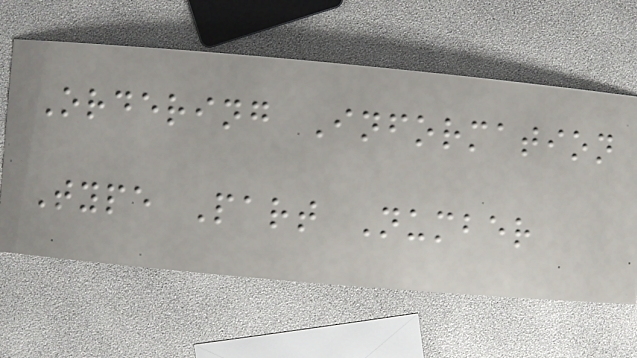Ordering Information
Type Part Number
